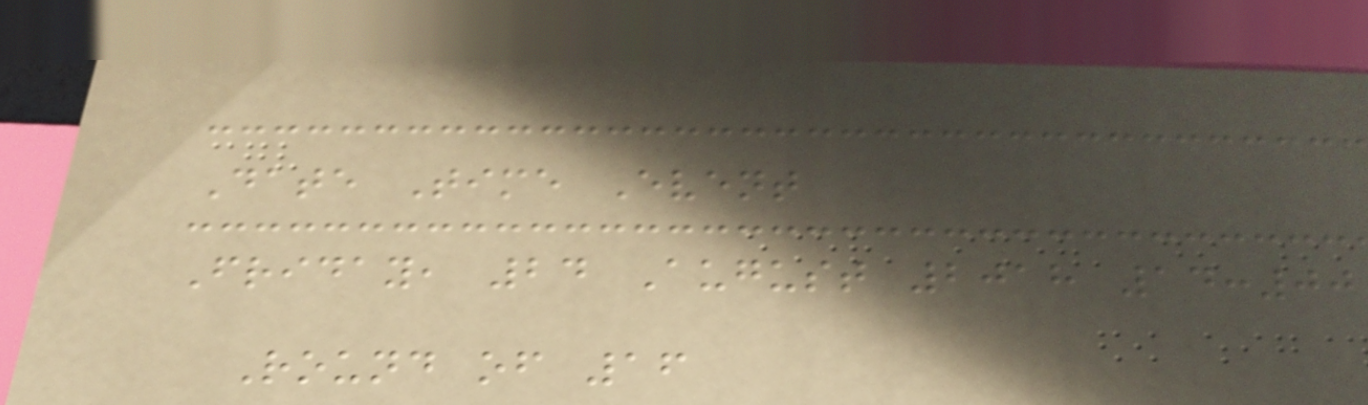Date Time Event
Friday, 24 August 2018 14:00
Round of 16
